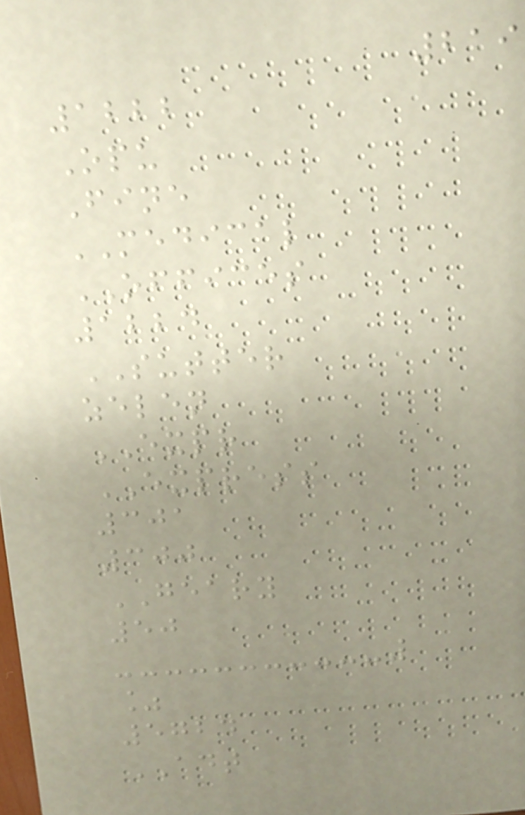219
1222
Opu
Fine
MEDICAL
OFFICES
1224
SUTTER
zelen
EXPR
EXPRESS
301
300
GEARY
50
%
5724
ADT
